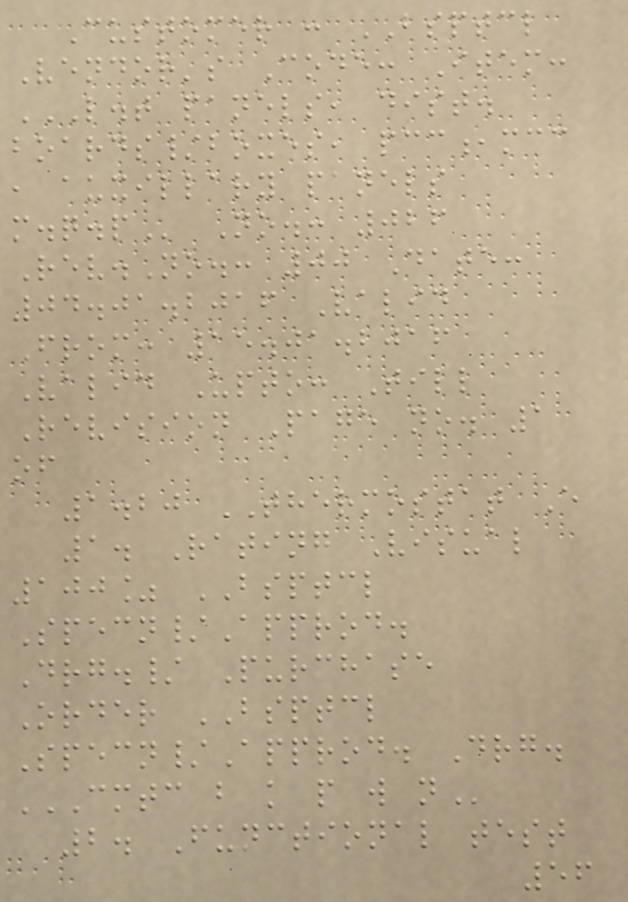Customer : BSPTCL
Vendor's Code: Item:
L.T PANELS, DIST.
BOARDS/BOXES, PCC,MCC
, AUXILLARY PANELS
M.Q.P No.: 026
Rev.No.: 00 Date:
04.01.2016 Valid
From: 15.01.2016
Valid Upto: Till
Revision Page no. 1
of
1.20 THERMOSTAT E
1. Rating Visual
100% BSPTCL
Specn/Approd.
Drg./ Purchase
Order BSPTCL
Specn/Approd. Drg.
CMTC B K P W N
2. Functional test
56
